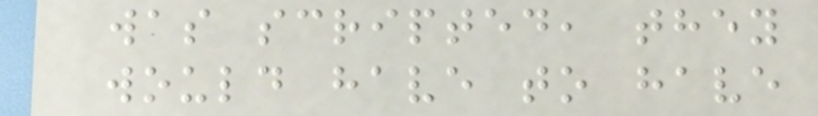was scripted, they
would have to have
